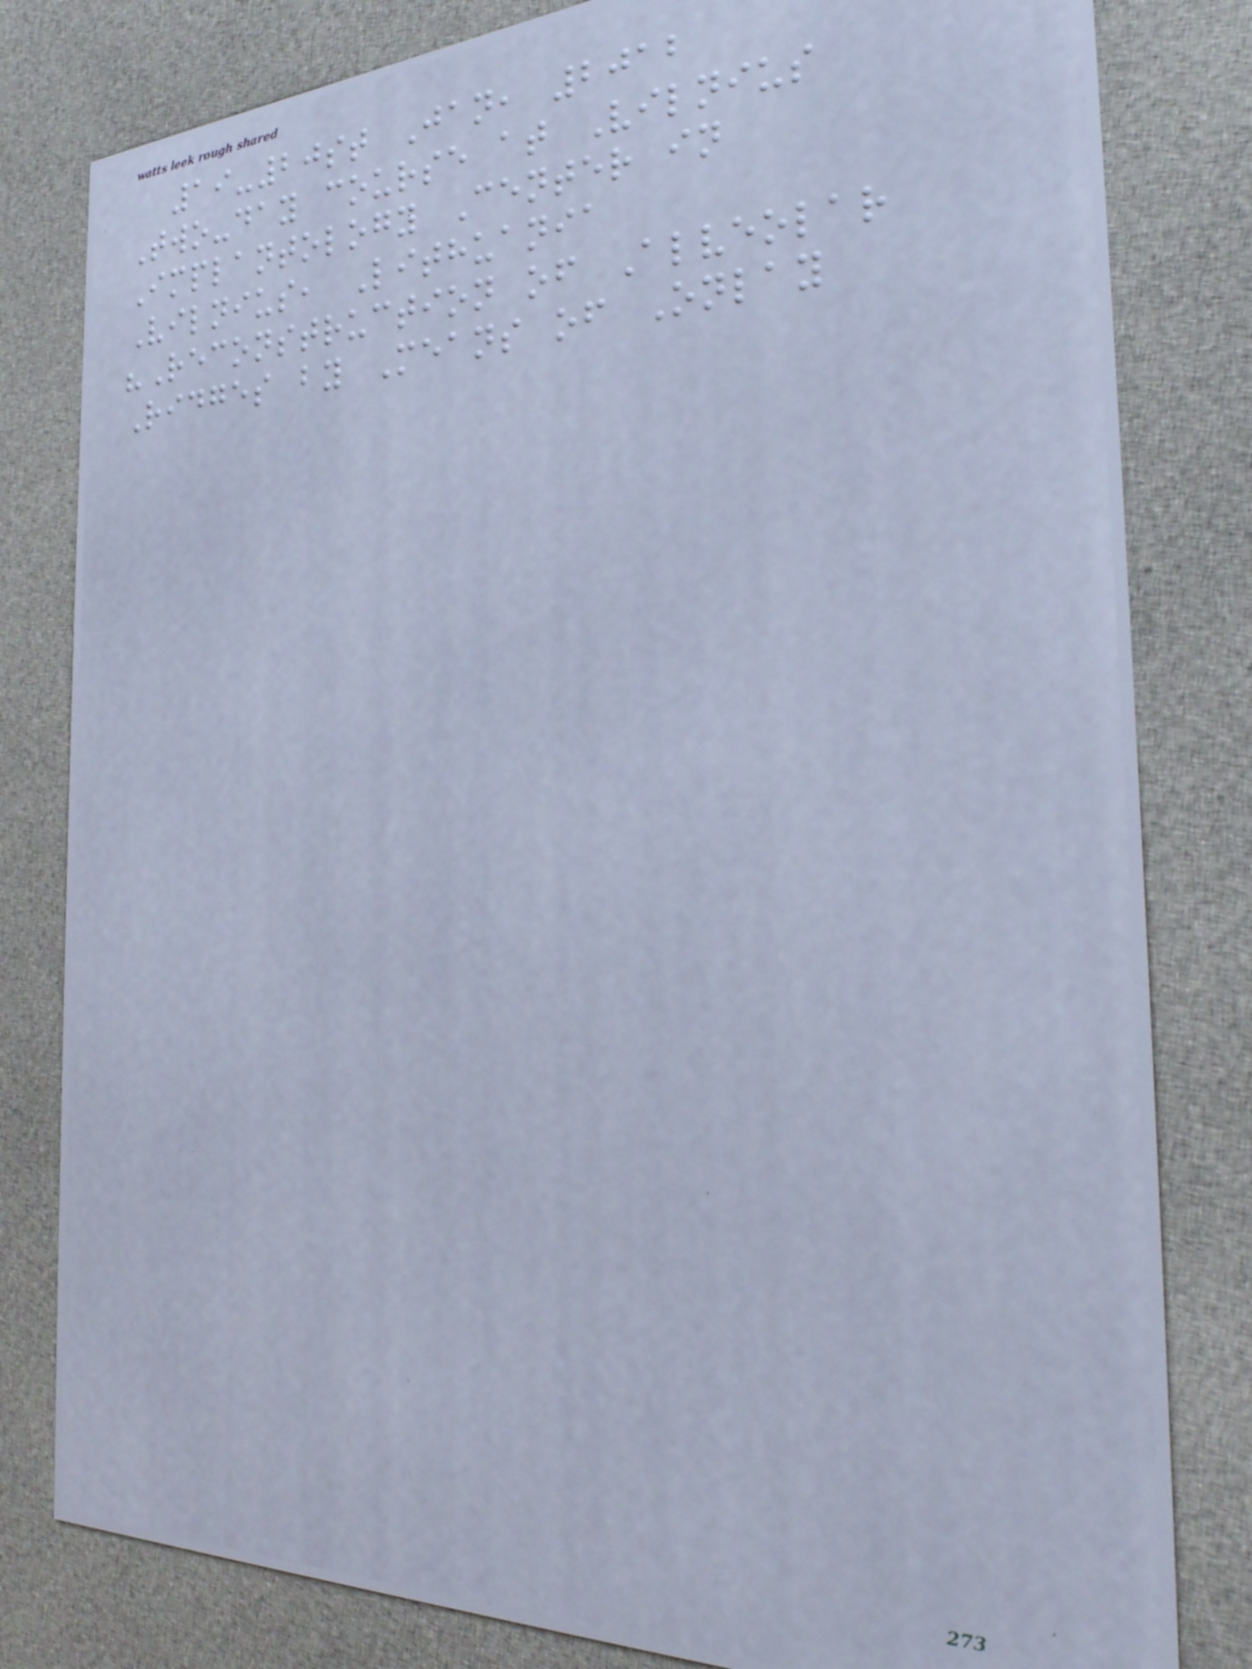19-20st Jan, 2012
Two-day course at Vilnius
Implantology Center in
Vilnius, Lithuania
"Reconstruction of Alveolar
Ridges by Means of Onlay
